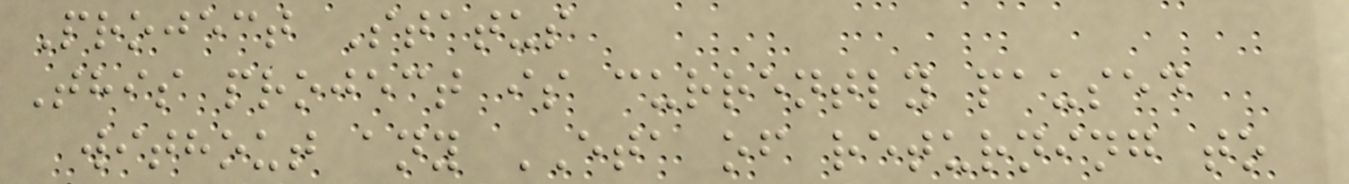Project Status
This project is currently paused
without any ETA of returning to
